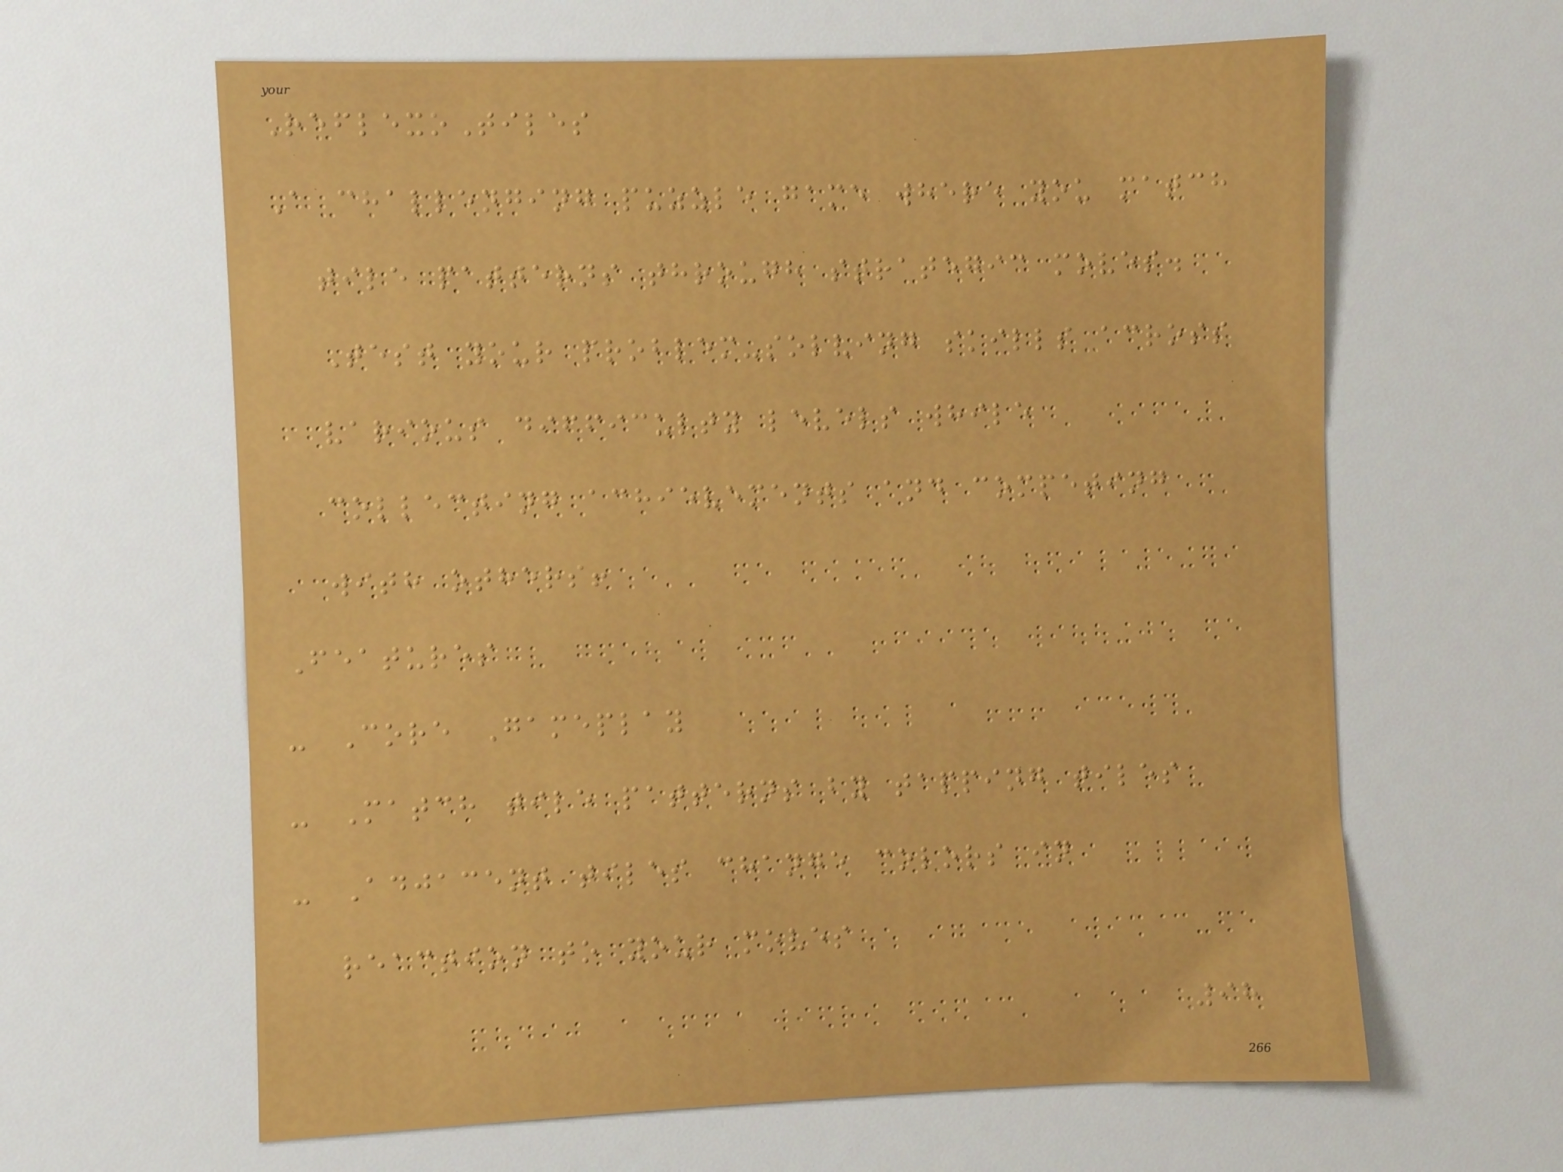ReflexoTiles
A challenging puzzle game where you match
tile patterns through strategic moves.
Test your problem-solving skills across
various difficulty levels while
collecting achievements and competing
with others!
Features
- Core Gameplay
- Match tile patterns by tapping tiles
- Adjacent tiles change colors in
reaction to your moves
98
